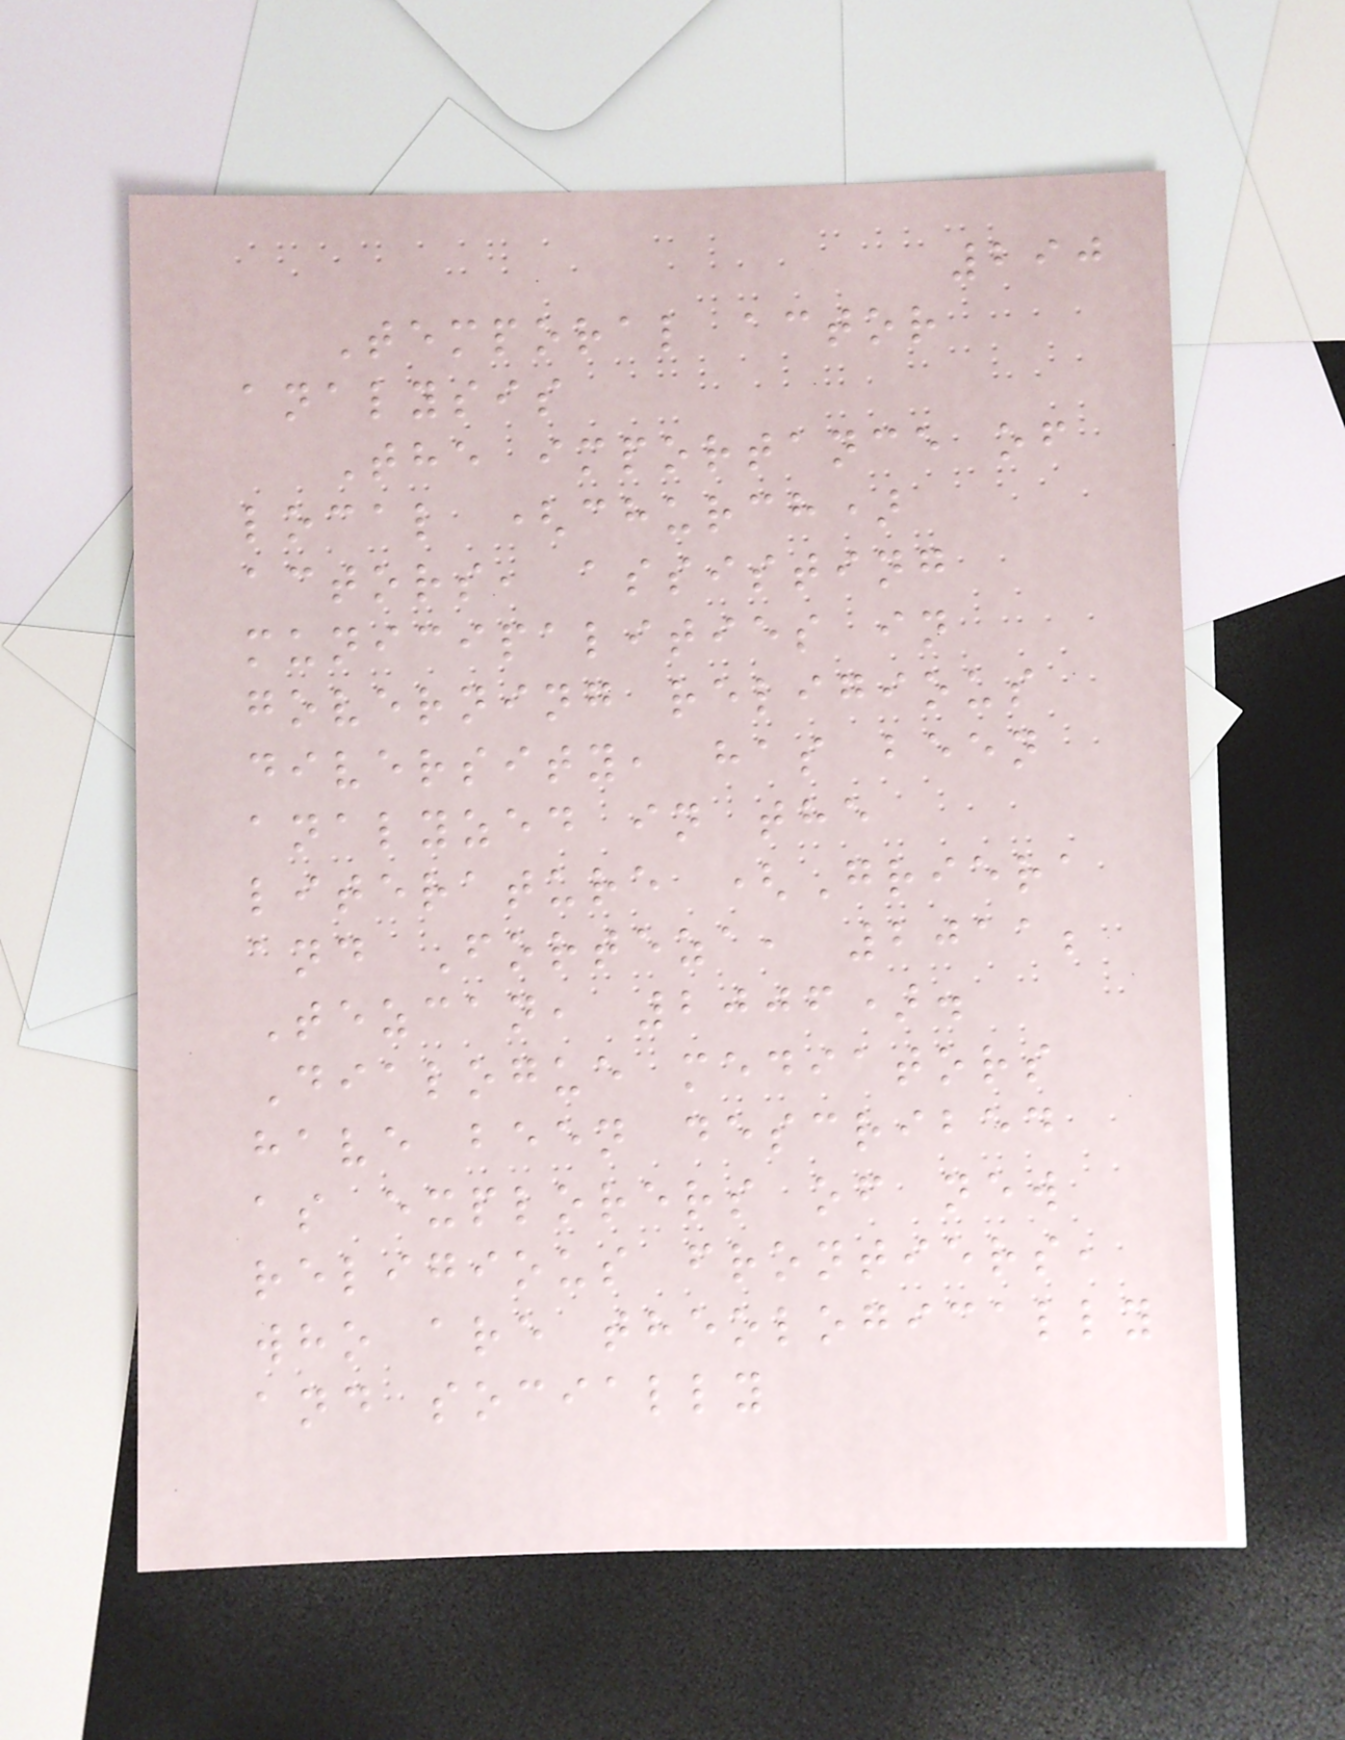290
Temporal actor
analysis
The importance of
local (church)
actors, assisting
municipalities in
governing religious
diversity, has been
analyzed in the
literature (Griera
and Forteza, 2011;
Tezcan, 2006).
Dialogue mediators
have been described
as explorers of new
religious frontiers,
who are theologically
and socially
